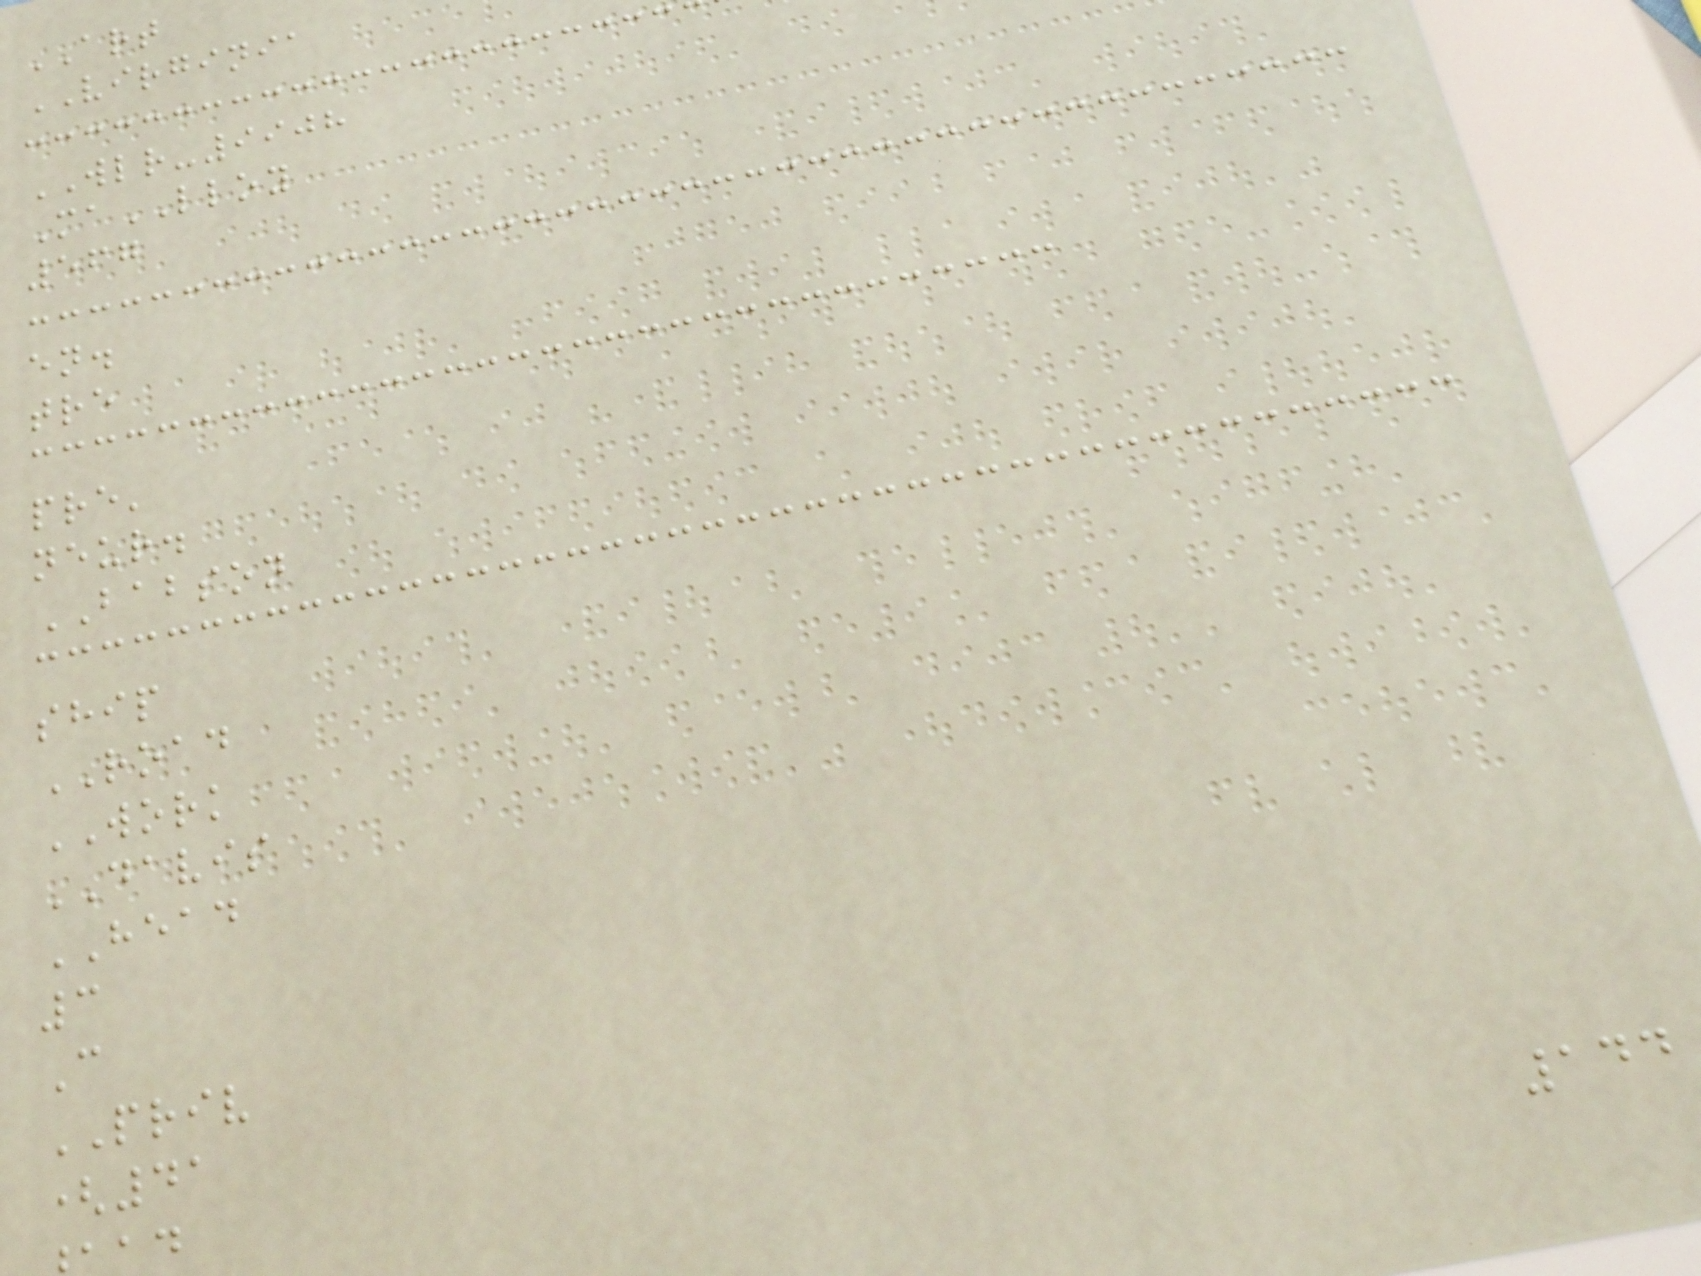ART
VIRGINIA
WLR-9908
MaLLOY
567
en.
tre
pre'
neur.
BABSON
ship
ROAD
WORK
DAVIS
HEAD
3
C
PRIV
(41
144
